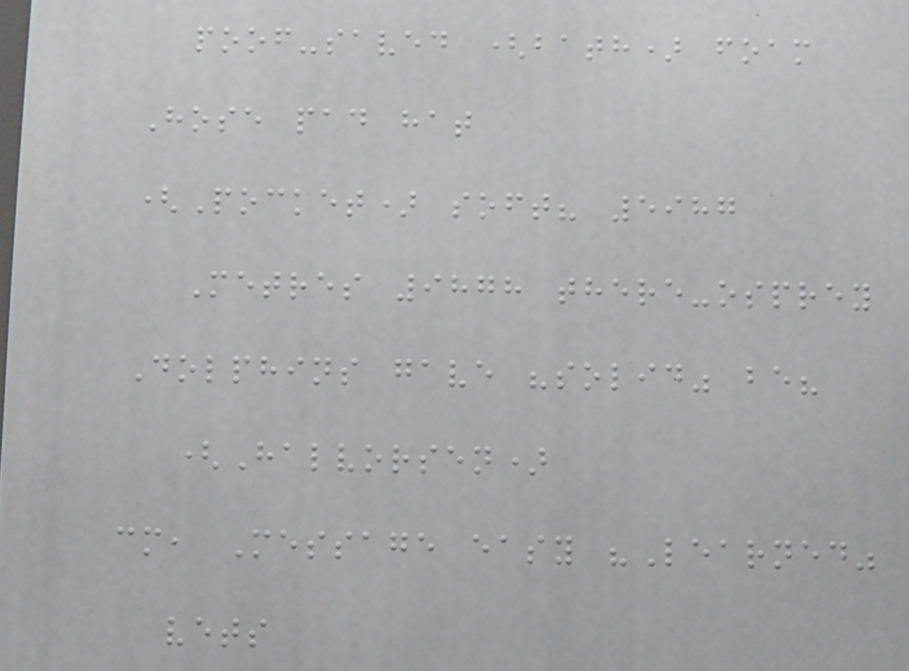poof-saved (bath) foam
Hose pad hat
(Pocket) soft? 5987
Metres 9878 there-osprey
Dolphins gave "solid" be?
(Halvorsen)
cm, Message easy "Learned"
vets
